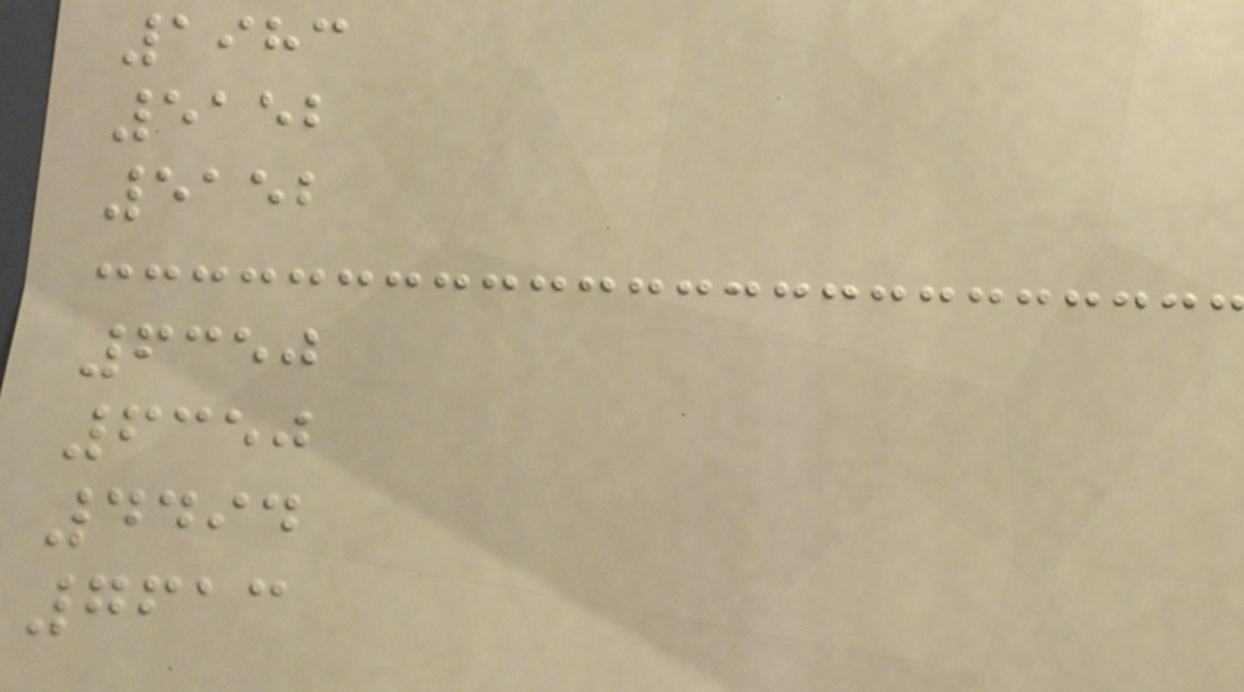1983
5152
5152
6350
6350
4494
7613
